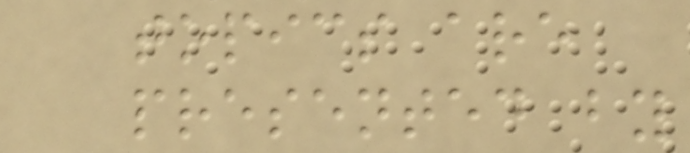topics are
presented by
